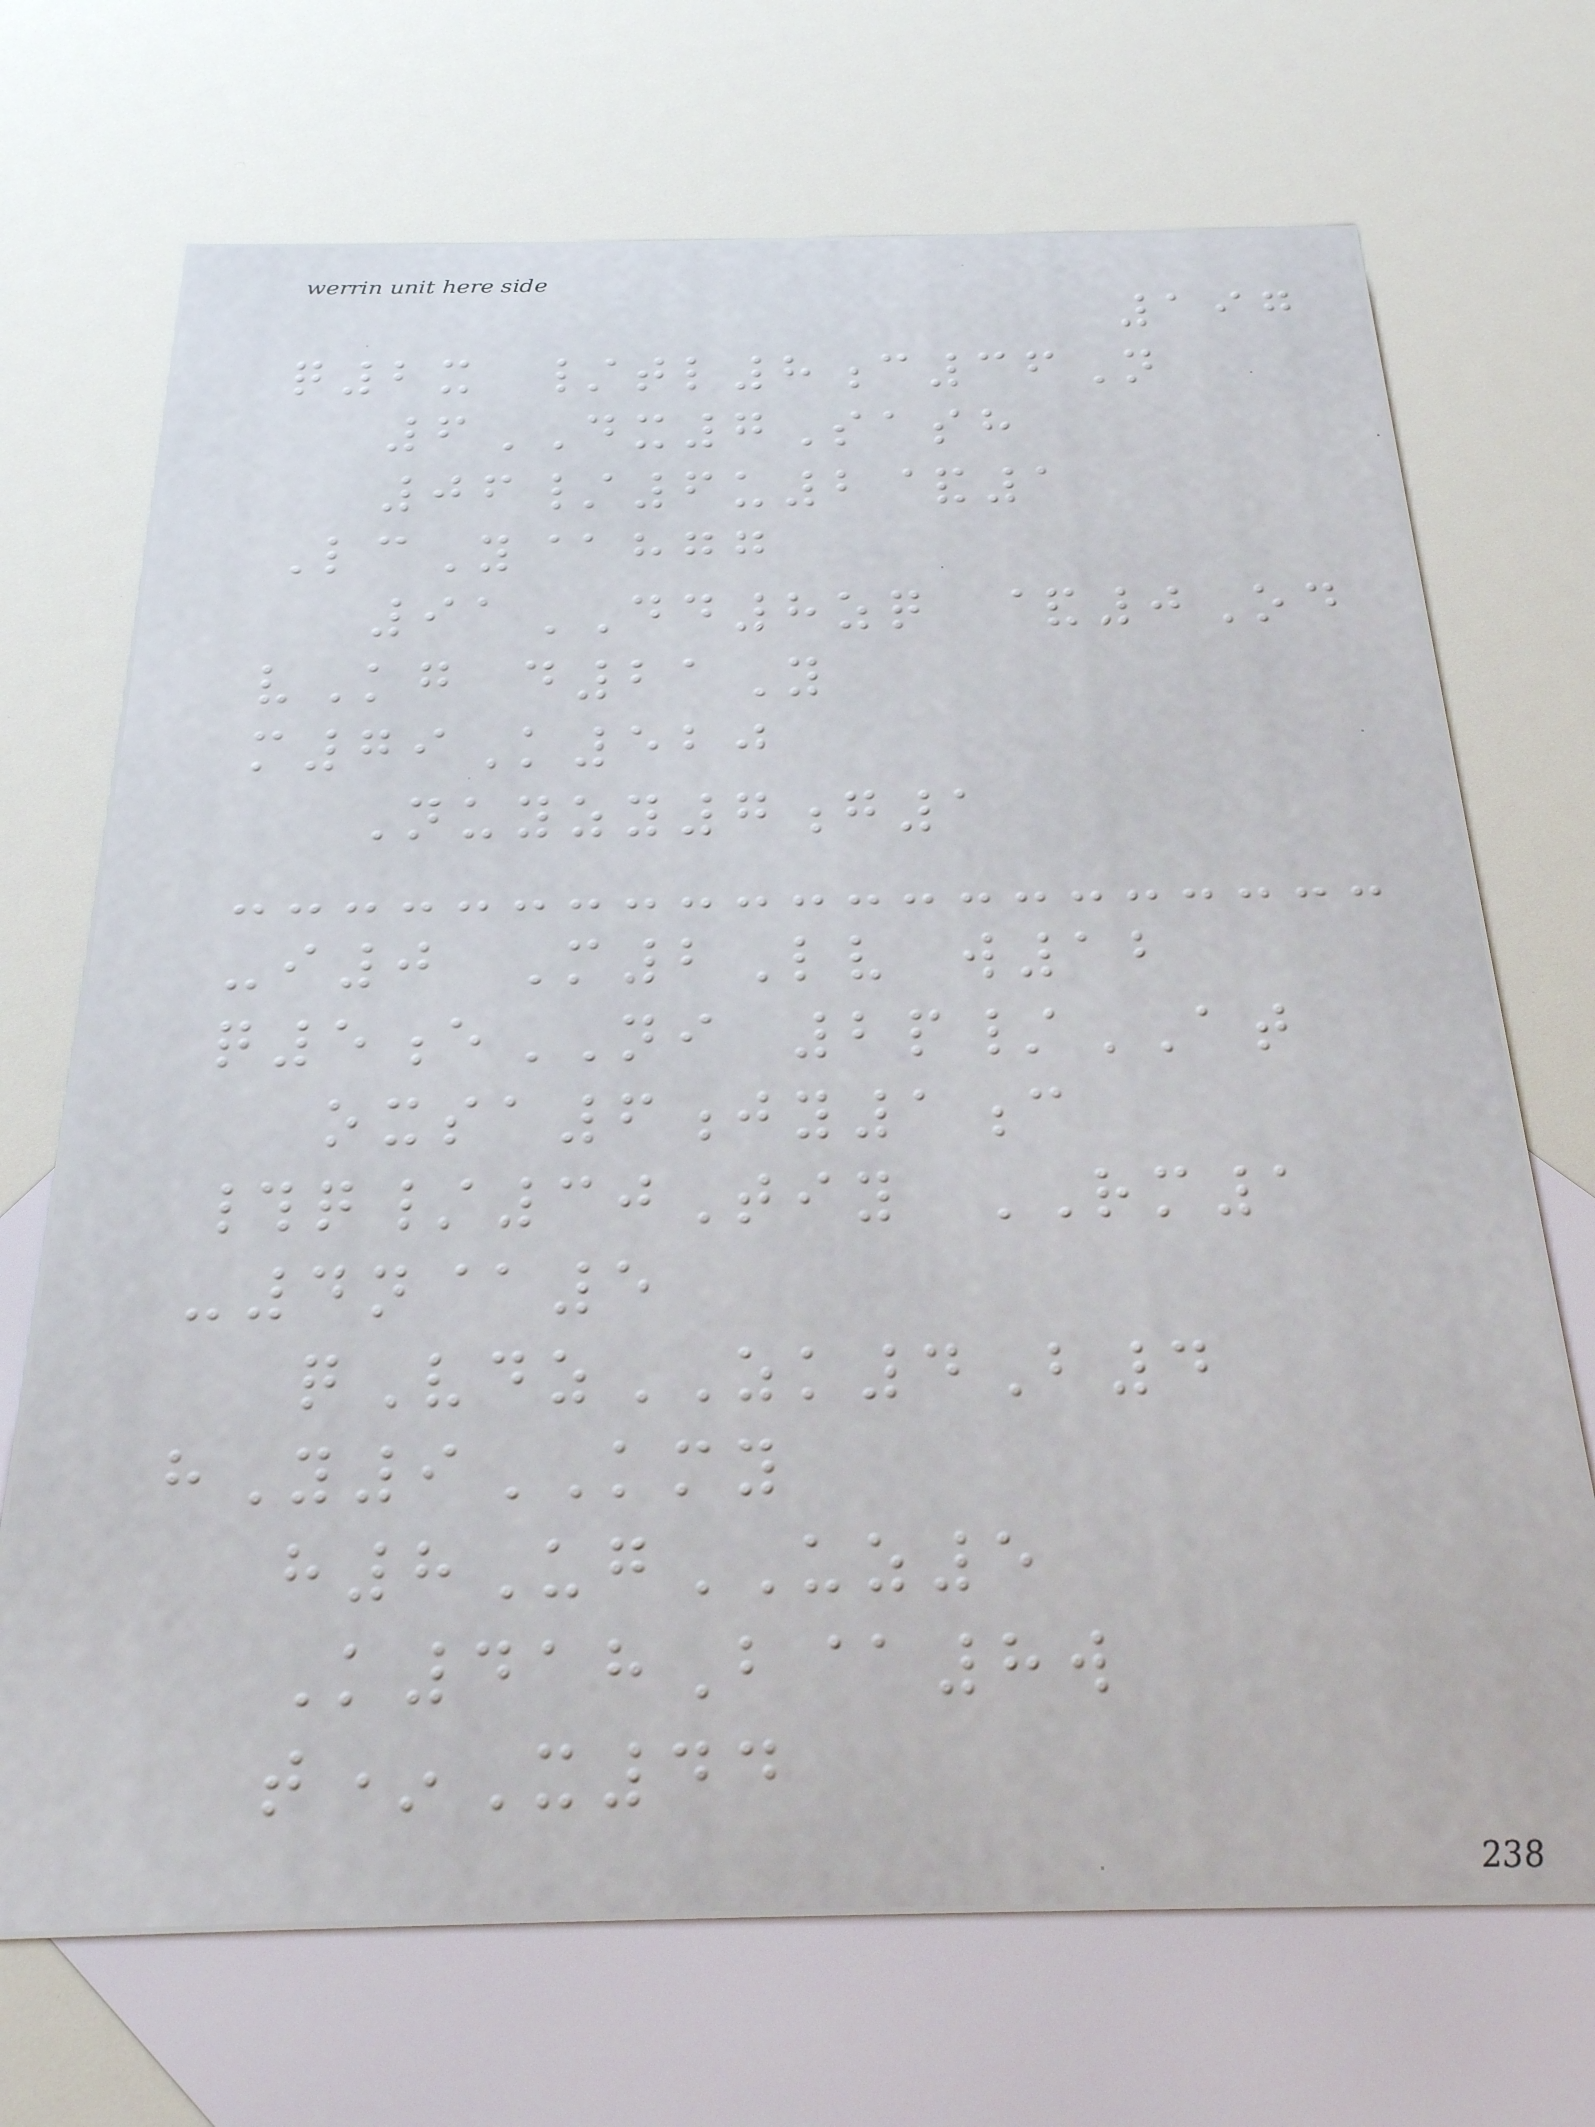197
q2x /tl8c36N
6DX7Sash
06/6u2&1
LcY@hgg
91DD8zq &0Od
vKg d21Y
m79K520
Nuyzy7g1
-i0 M2Lv w12
q5eNI 2p/AT
oxsa6jy1c
#q/30Tiy RM1
-4n@5
qVdzZK4B4
hY9KMY
h8UgUZ5
K418B@8w
t*X44
